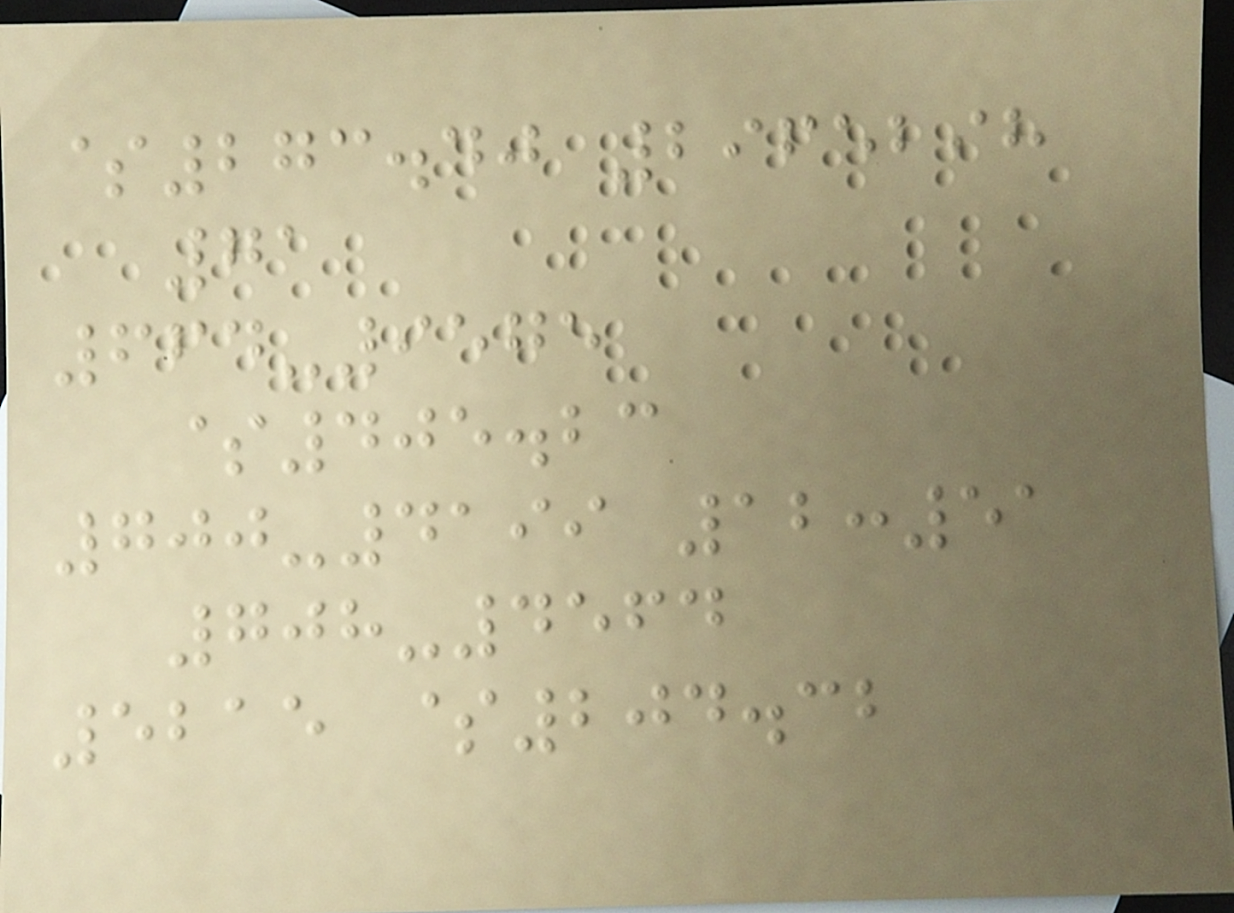$273.40 2965298
71
664-9575
$405.23
700-4199 12:51
708-4564
5215 $204.32
